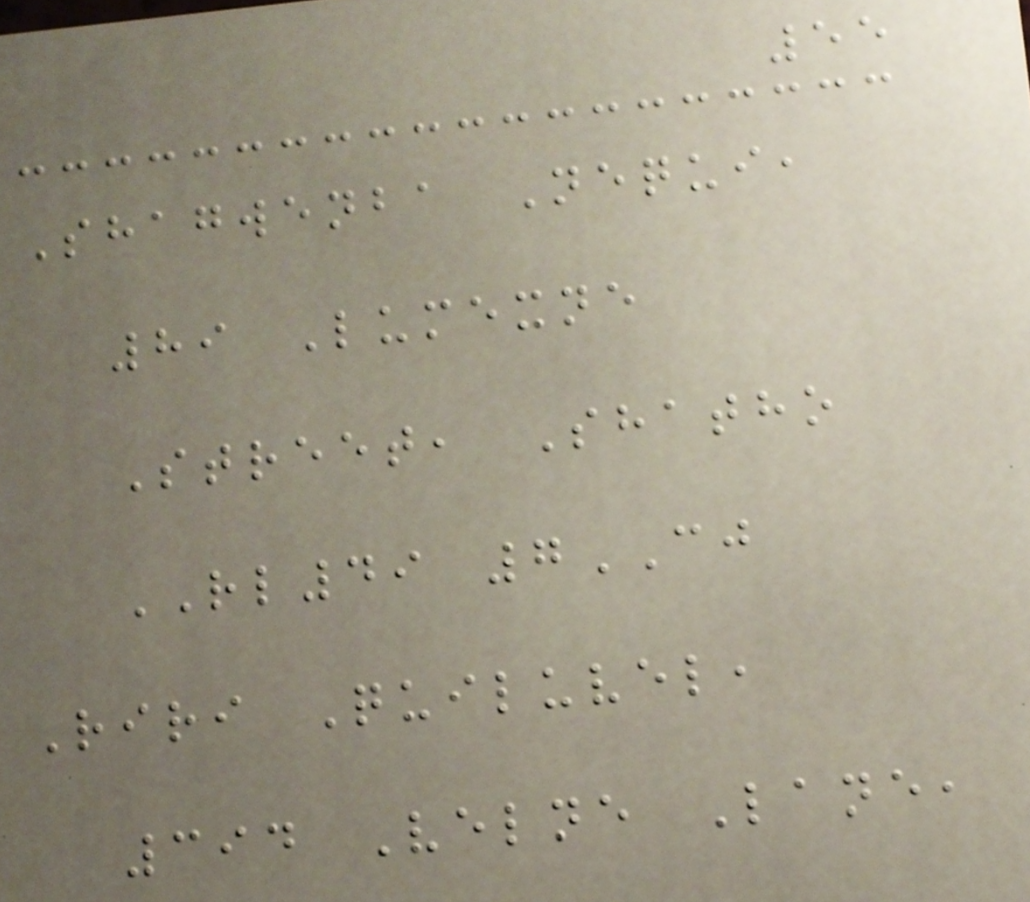55
Shagwenba Nequi,
89 Lumexne
Street, Shatho
RL49 7CJ
Riri Quiluvel,
394 Velne Lane,
